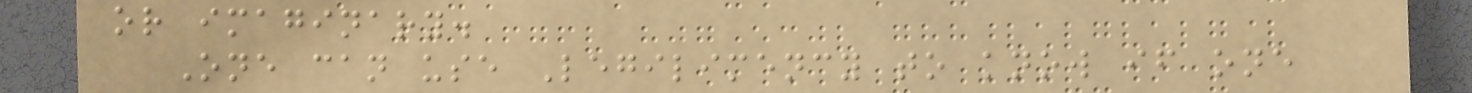or imaginary.
One can use Legilimency to know if one
